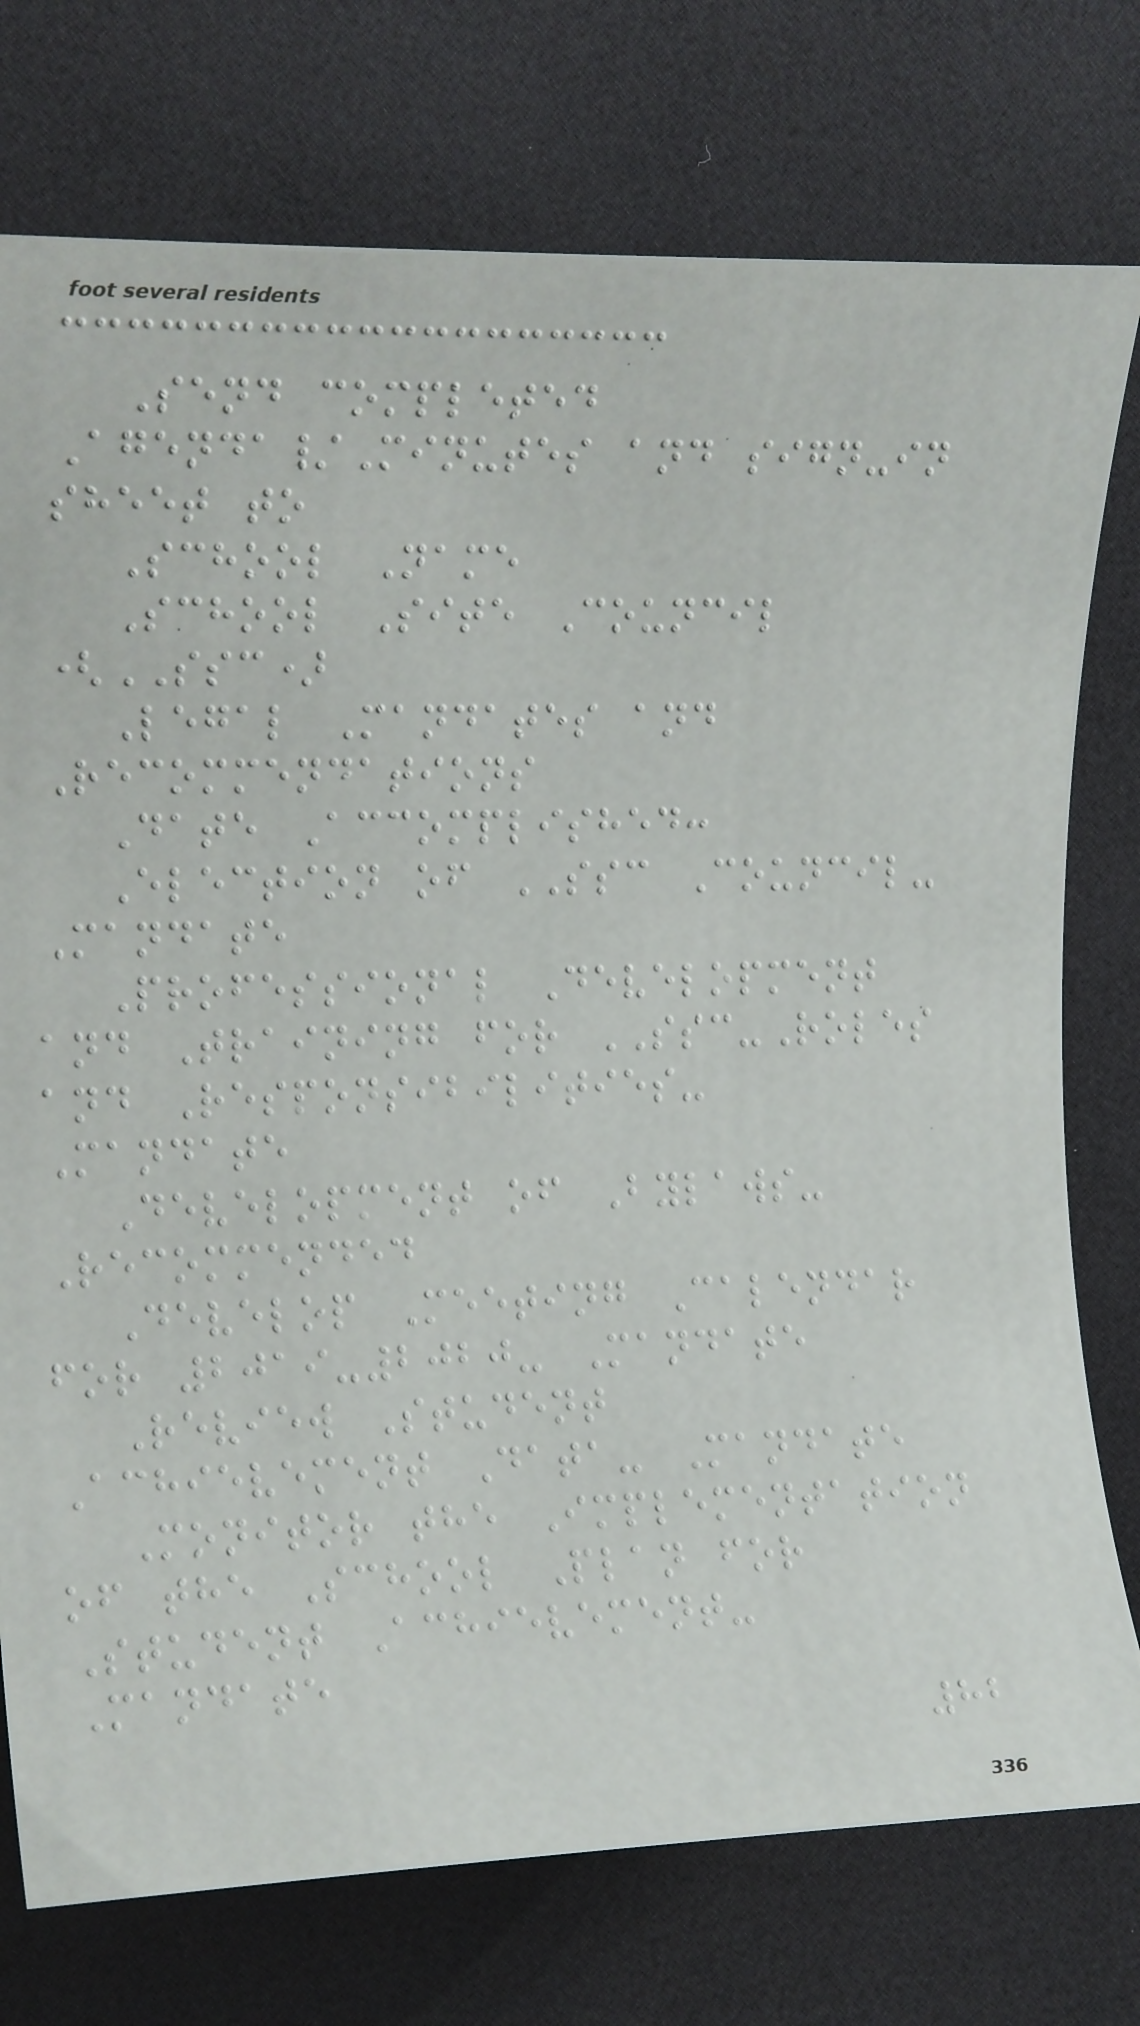Send completed
Agenda/Minutes and sign-in
sheet to
School Name
School Site Council
(SSC)
Legal Mandates and
Recommendations
Date Accomplished:
Election of SSC Council-
Mandate
Professional Development
and Training for SSC-Roles
and Responsibilities-
Mandate
Development of Bylaws-
Recommended
Develop Meeting Calendar
for 2019-2020- Mandate
Review Student
Achievement Data- Mandate
Monitor the Implementation
of the School Plan for
Student Achievement-
Mandate
82
